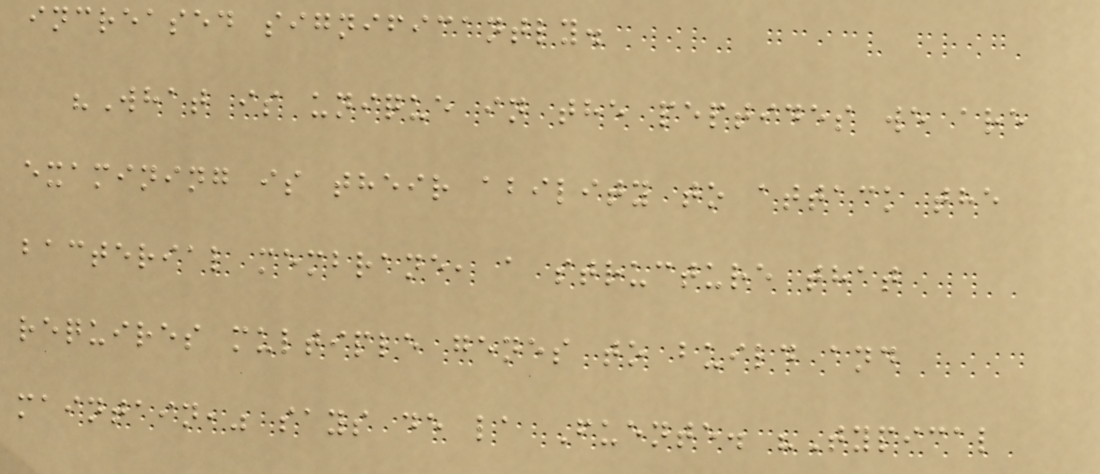increased significantly.
"What is unique in the peptides we are
examining is their ability to attack the
bacterial membrane, a structure that
requires multiple genes to build and
maintain," says de la Fuente. "Typical
